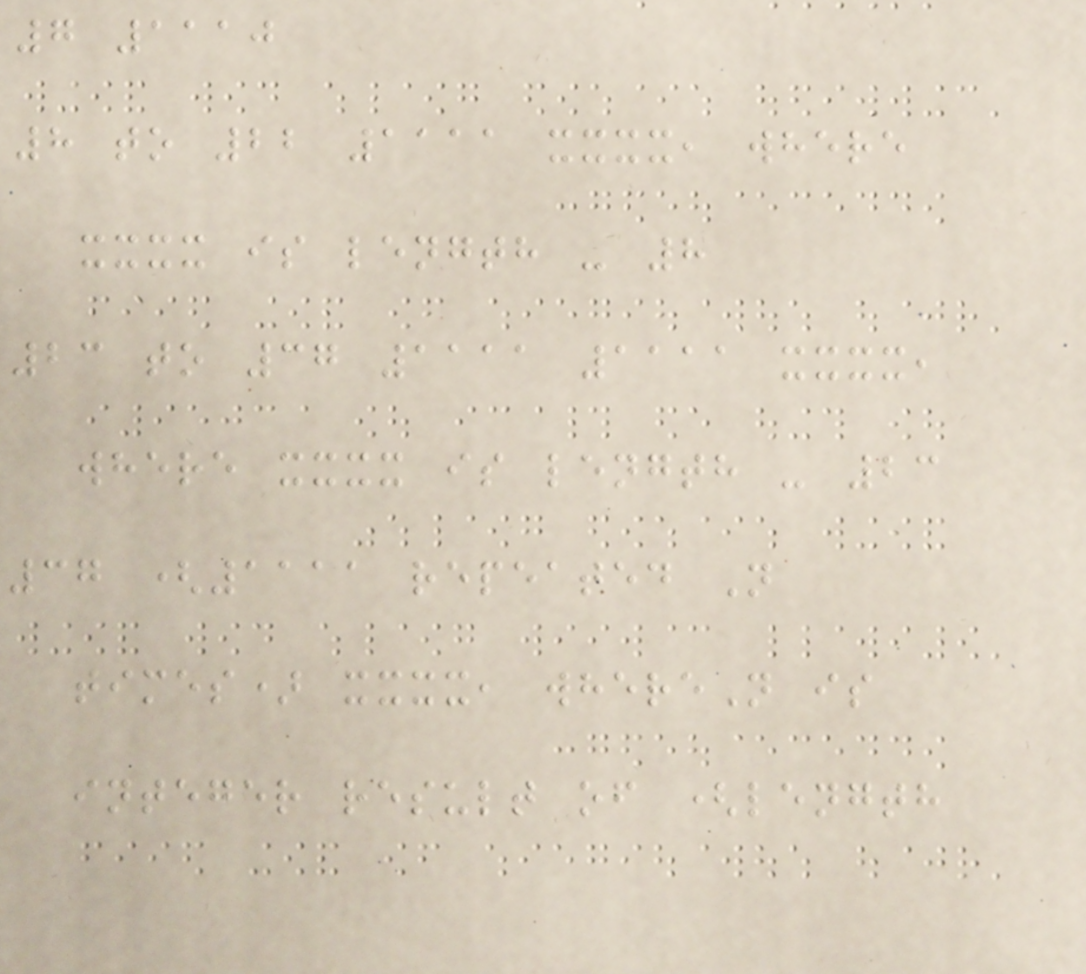7 1110
8 to 22 1111 xxxx, where
xxxx is length - 8
23 to 37 1111 1111 xxxx,
where xxxx is length - 23
37 (1111 repeated N
times) xxxx, whereN is
integer result of (length
